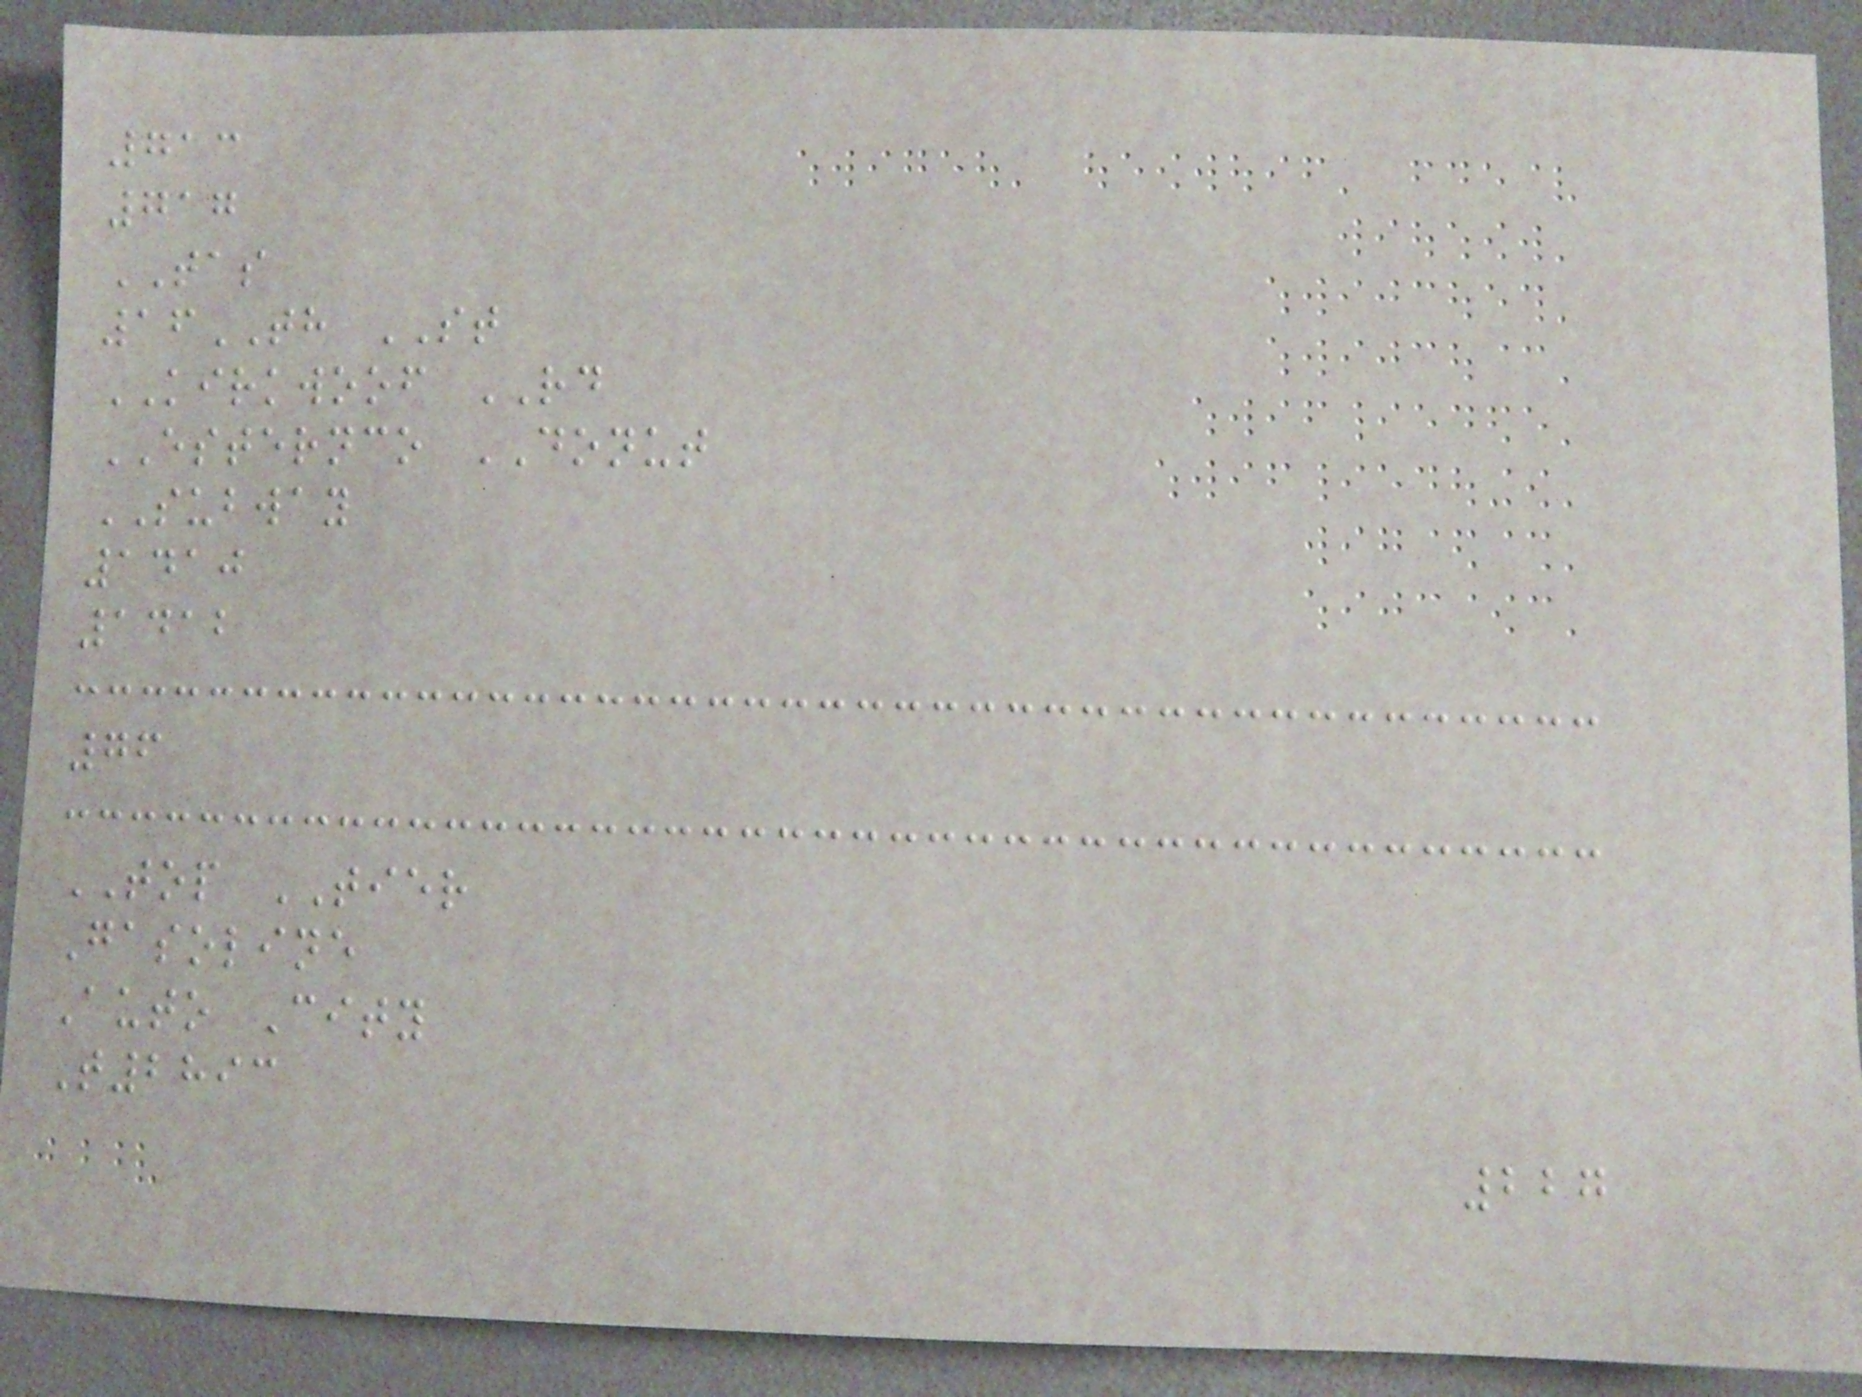713
717
TAS
16TH ST
KIRKWOOF RD
ESTERNCO DONUT
SUBWAY
1410
1412
76
TOP TIER
Gasoline
Auto City
T2893
227
